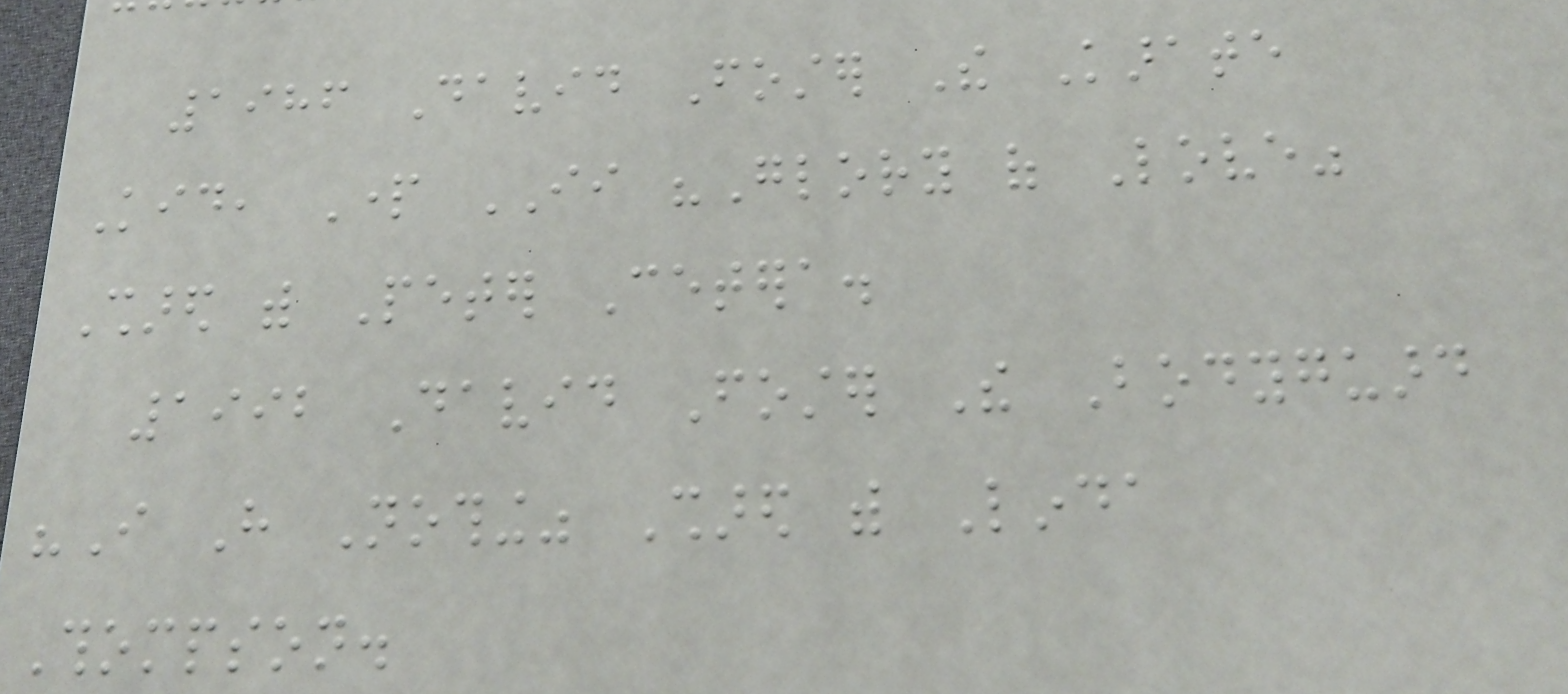1986 David Foster The Karate
Kid, Part II "Glory of Love"
Shared with Peter Cetera.
1992 David Foster The Bodyguard
"I Have Nothing" Shared with Linda
Thompson.
